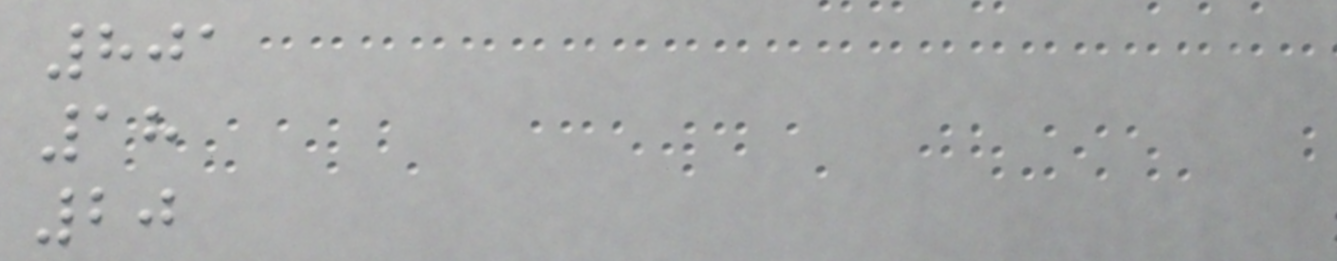801
18
20
